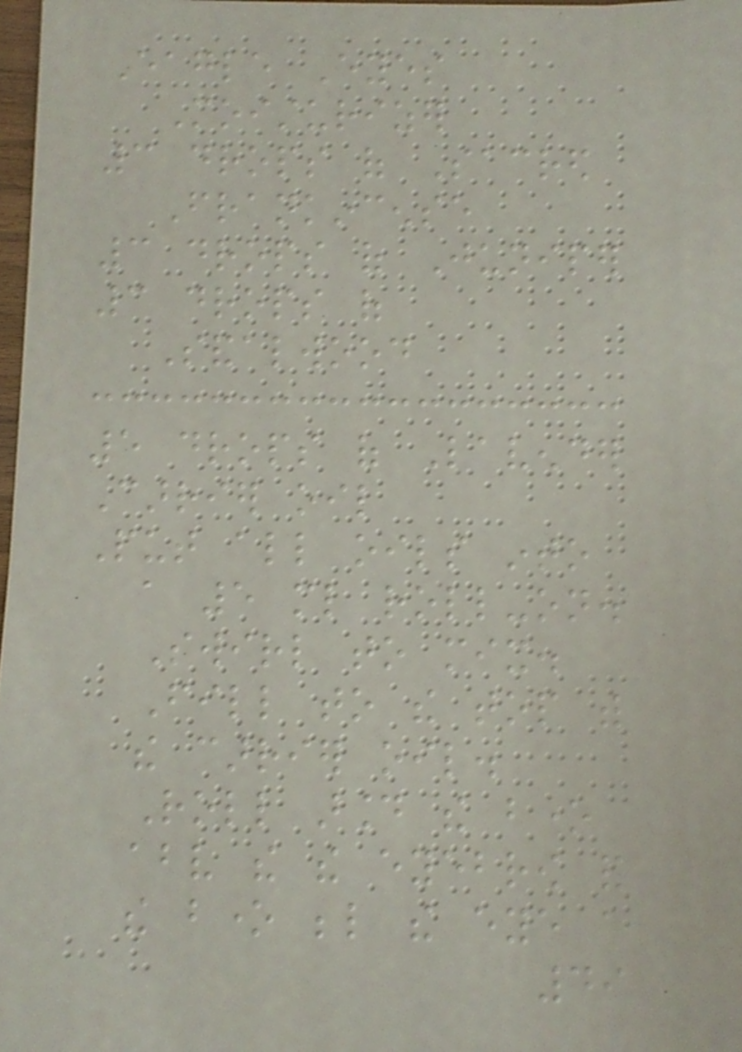Eagle Eyes
Moisturizer
3 drops of Sacred
Frankincense
3 drops of Juniper
3 drops of
Sandalwood
5 drops of Lavender
Carrier oil
Put all oils into
a 5 ml roll-on.
Swirl to mix.
Fill to the top with
the carrier oil.
Roll around the bone
above the the eyebrow and
the bone below the eye a
49
